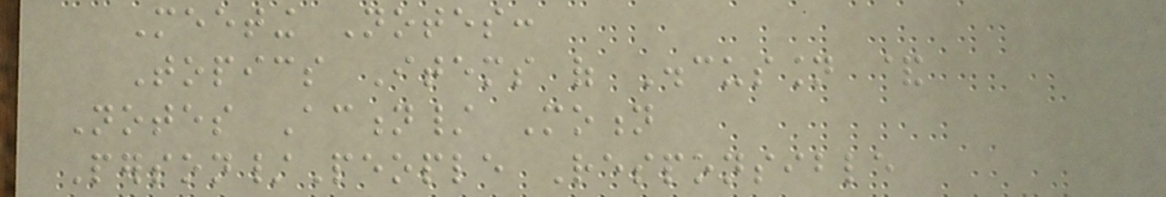Meeting Notes:
Topics Items of Discussion &
Notes Action/ Motion
Person/People Responsible
